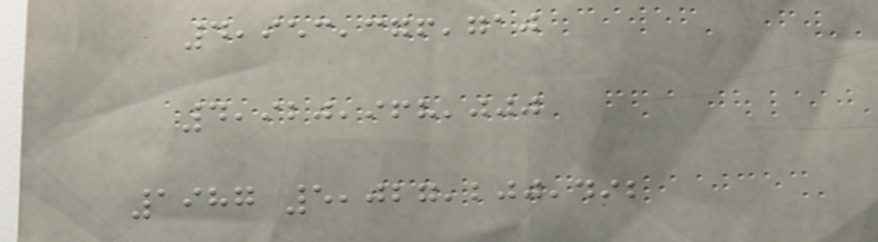4,953,376,710
4,920,968,000
1987 5,027,200,492
